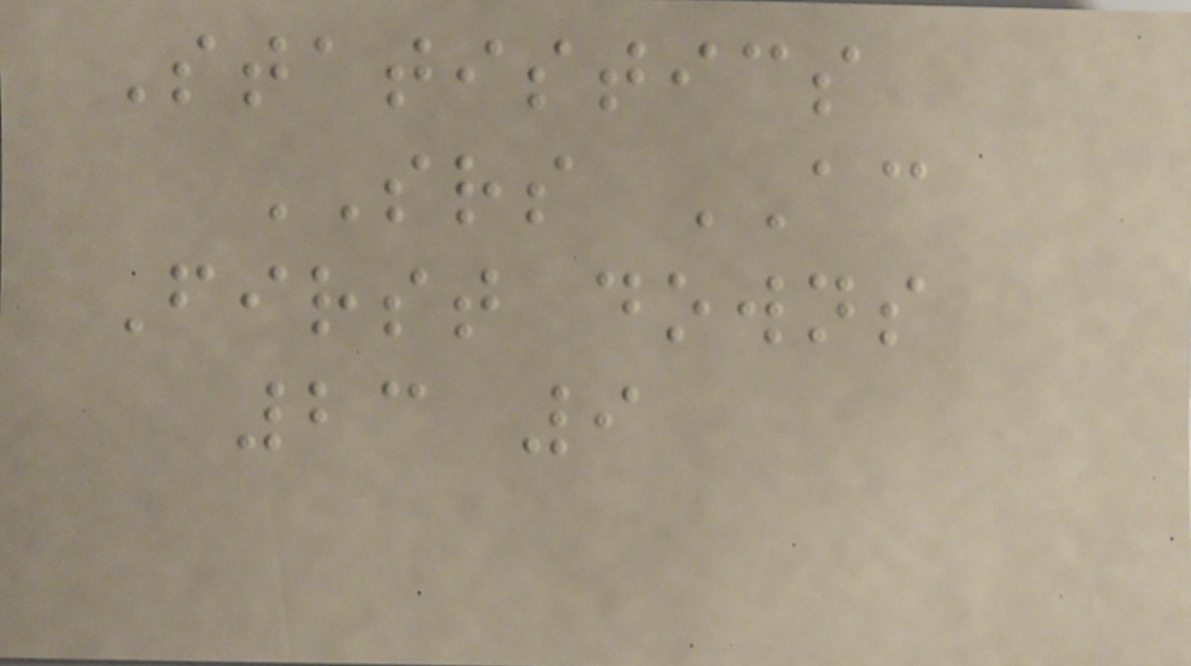Statistics
SRS AC
First downs
23 9
